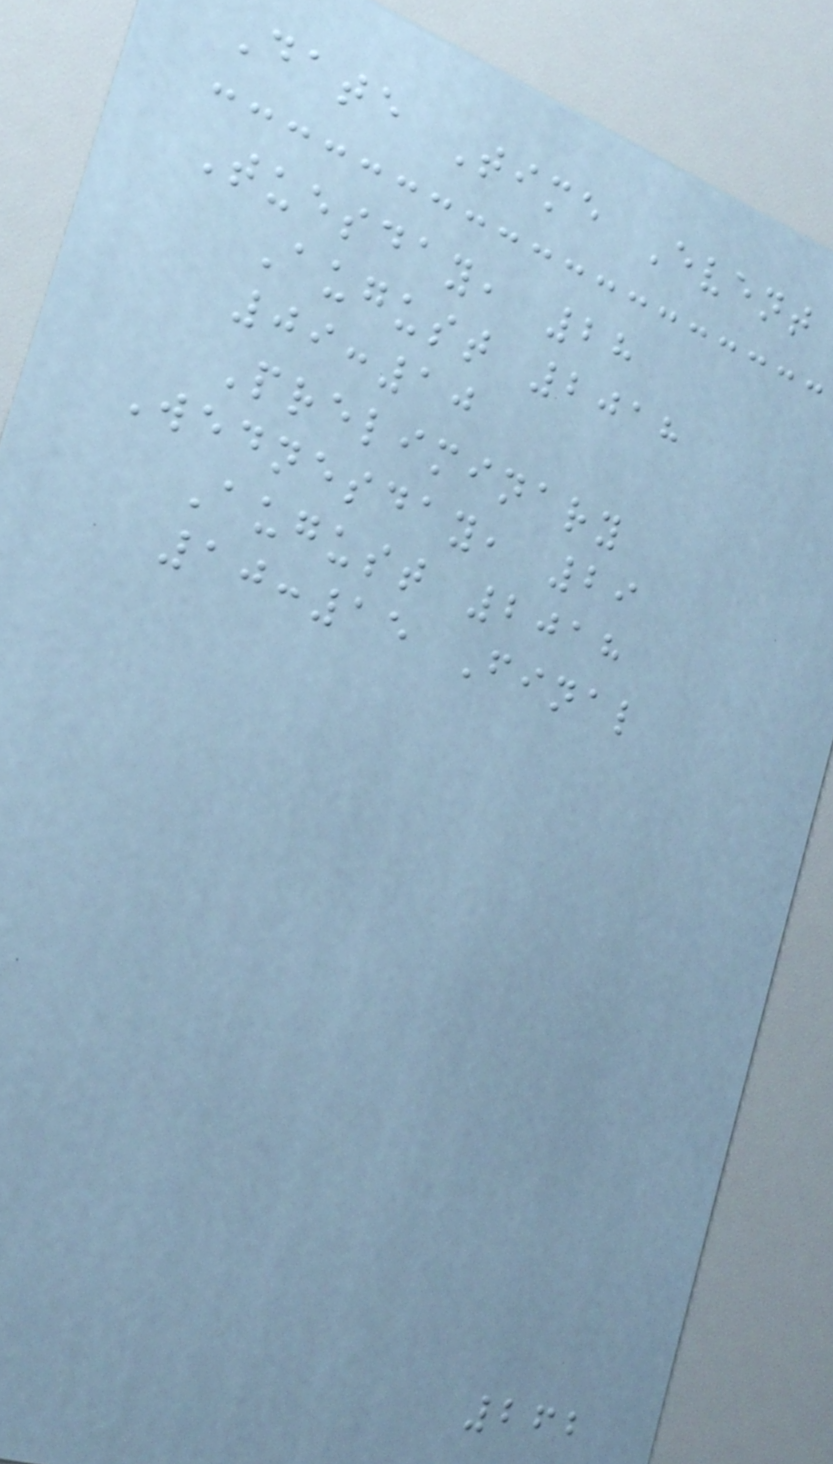Date Time Event
Tuesday, 28
August 2018
09:10
Preliminary
Wednesday, 29
August 2018
10:15 Final
262
